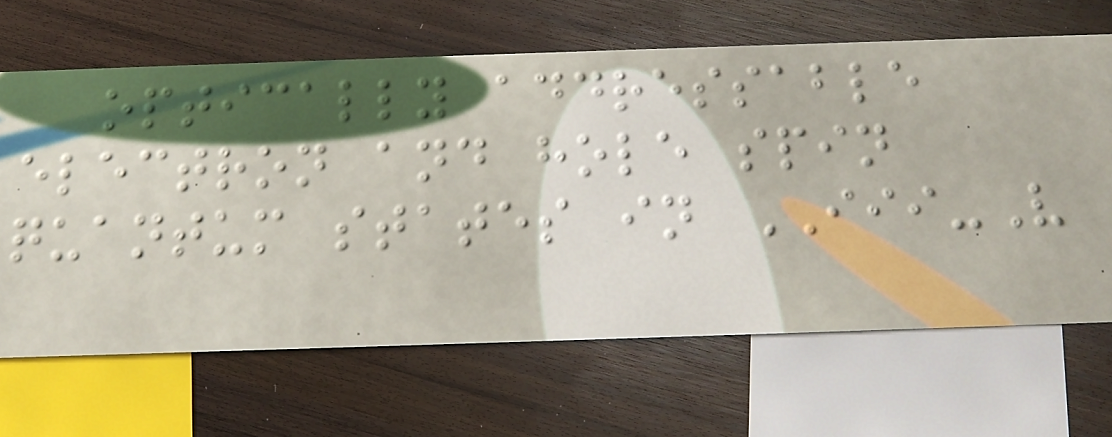optically addressable
electron and hole spin
quantum states in III-V
